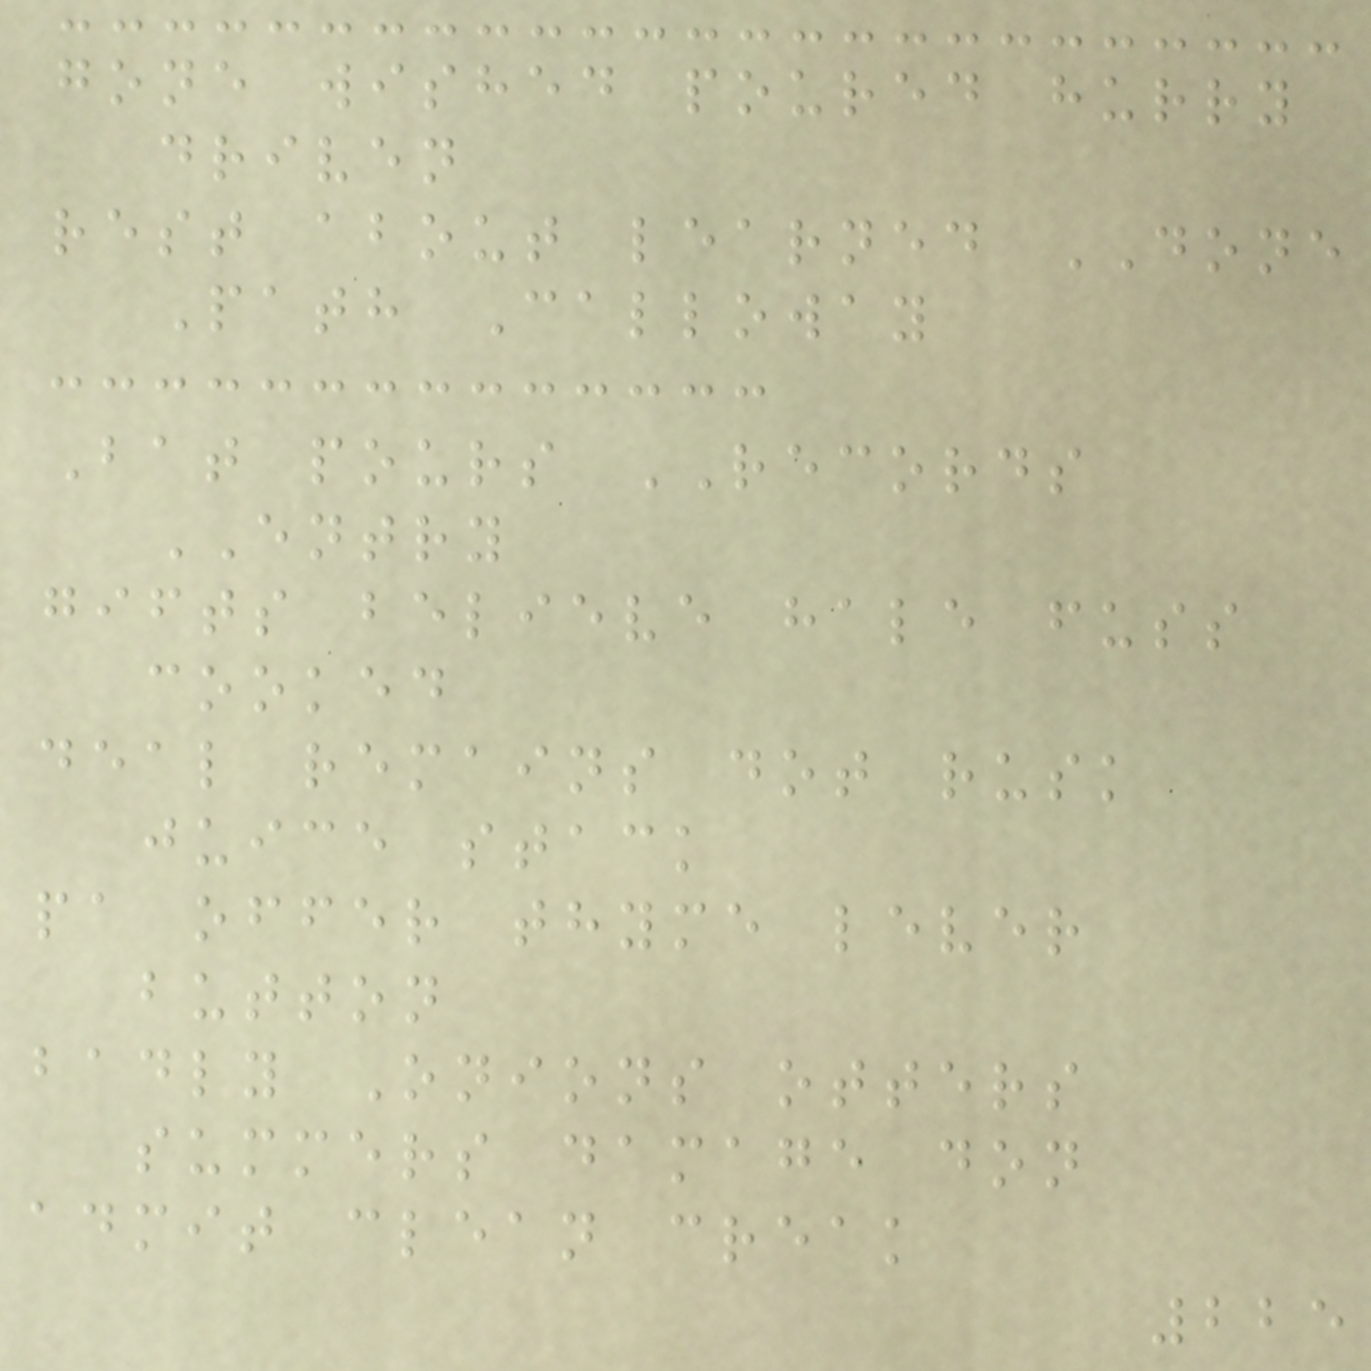gone wished poured hurry
driven
rest about learned DONE
Path Calloway
Bat pours RECORDS
ENTRY
gifts believe hale fuss
cooked
deal remains dot rusk
juice stack
pa offer thyme lever
button
badly Onions otters
summers damage don
admit clean creak
225
